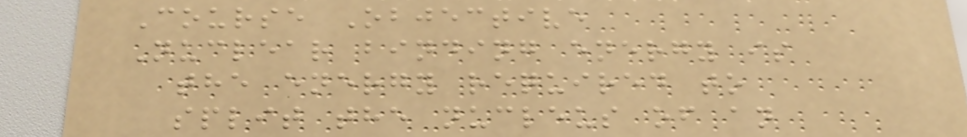Course Objective
Nuclear binding energy is
the energy required to
split the nucleus of an
